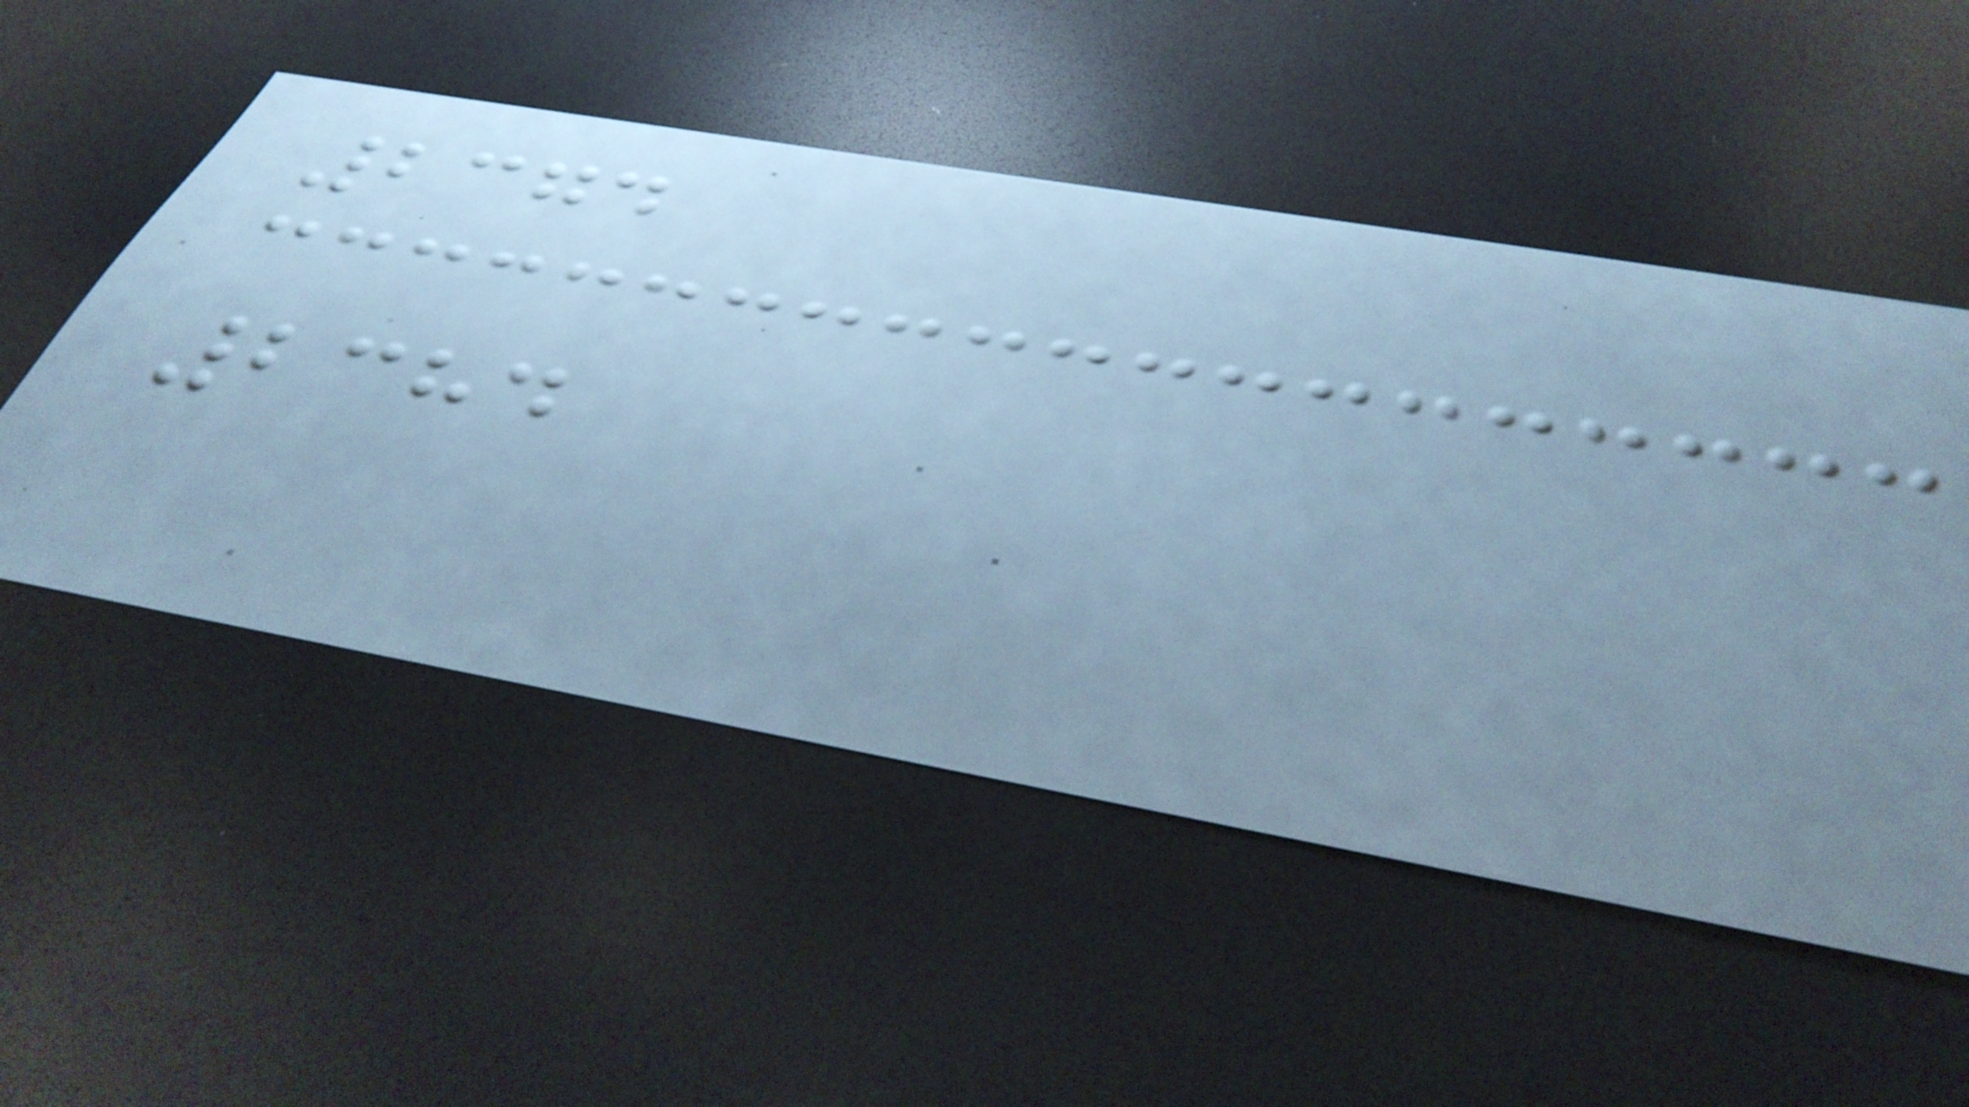2374
2384
